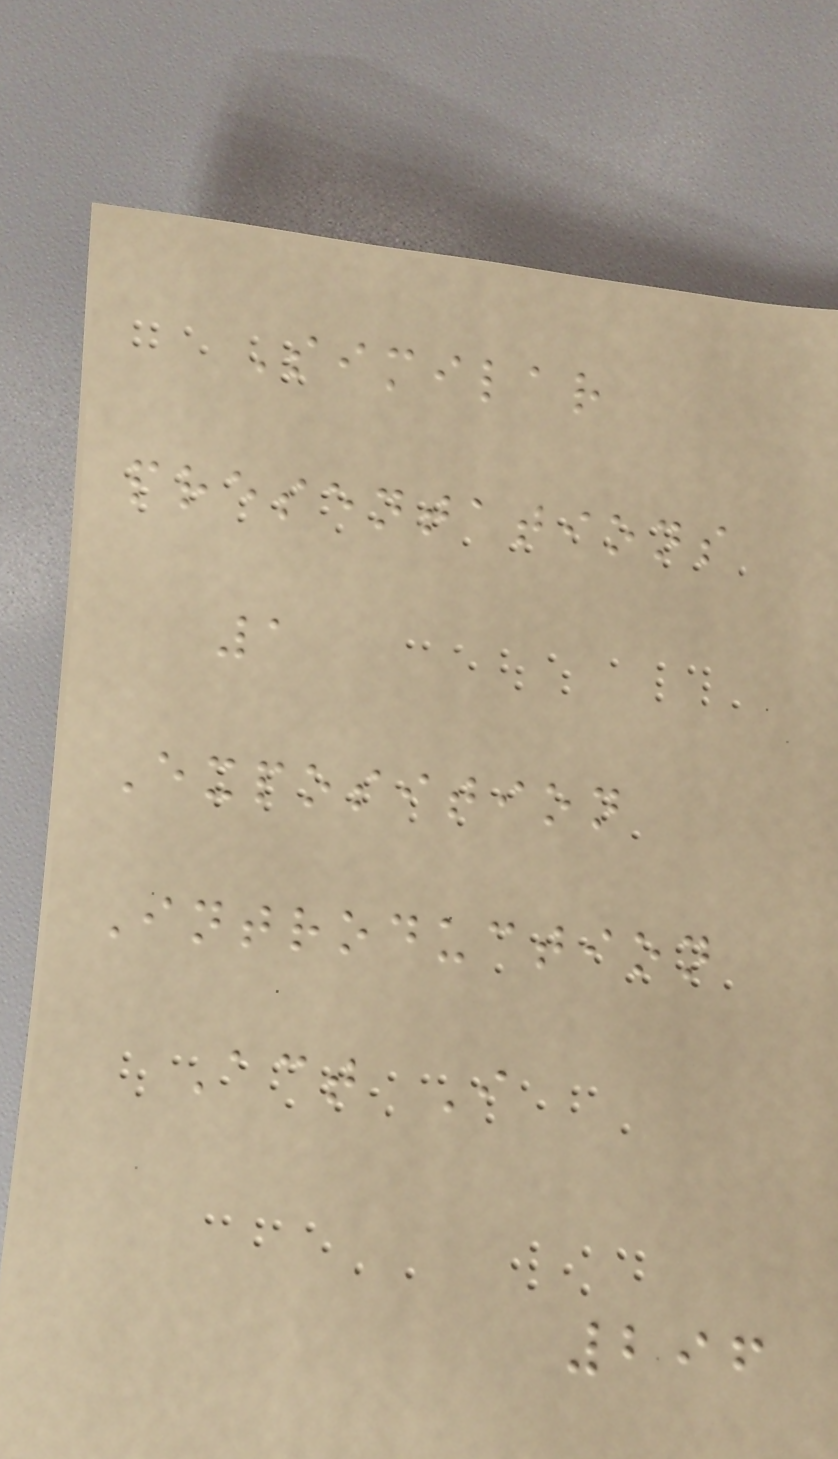Similar
presentations
1
Exposition
Introduction
Act I
296
